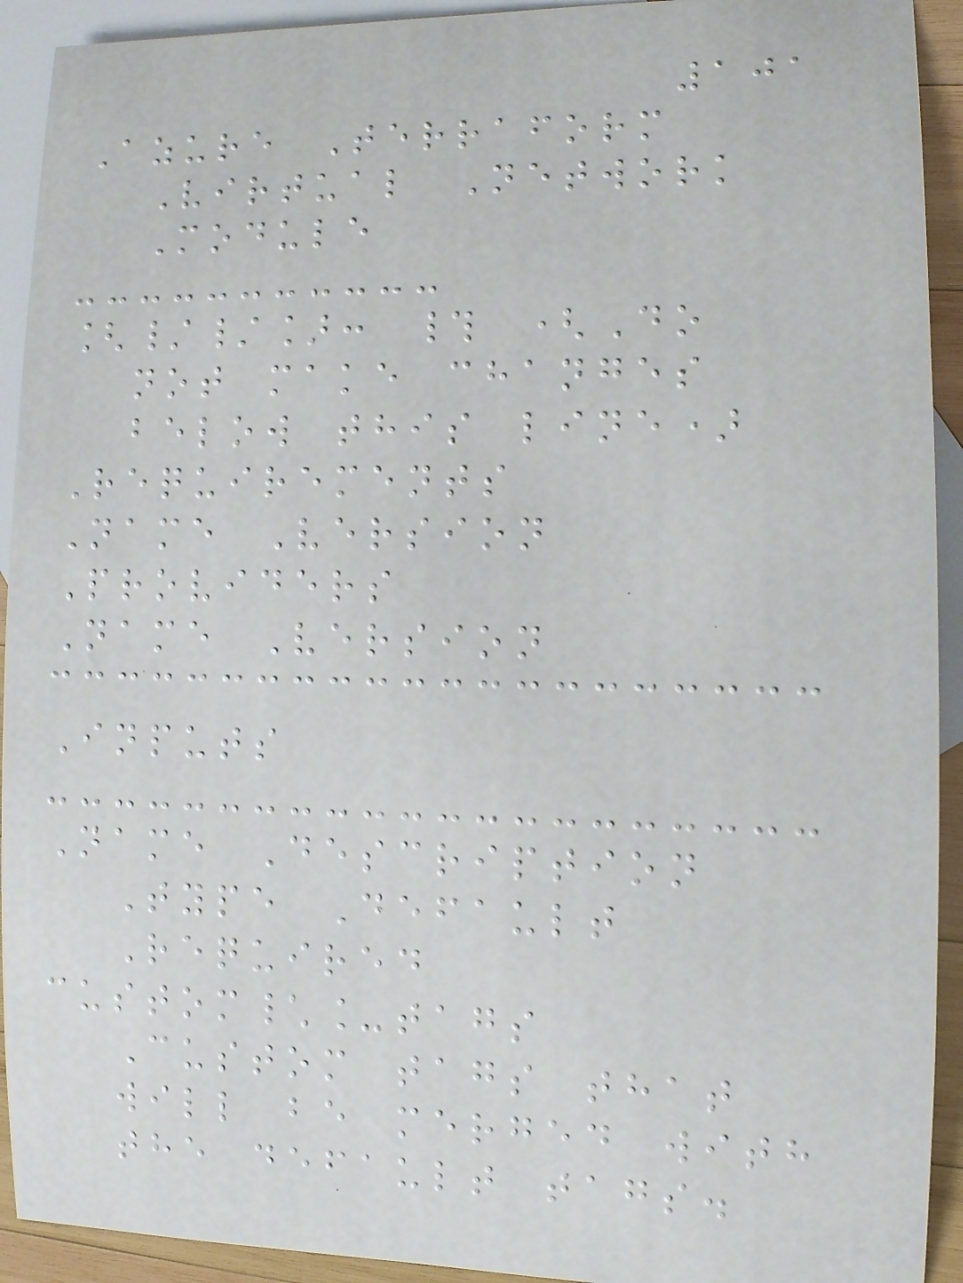101
Azure Terraform
Virtual Network
Module
[//]: # (Do
not make changes
below this line)
Requirements
Name Version
Providers
Name Version
Inputs
Name Description
Type Default
Required
custom\_tags
Custom tags that
will be merged with
the default tags.
